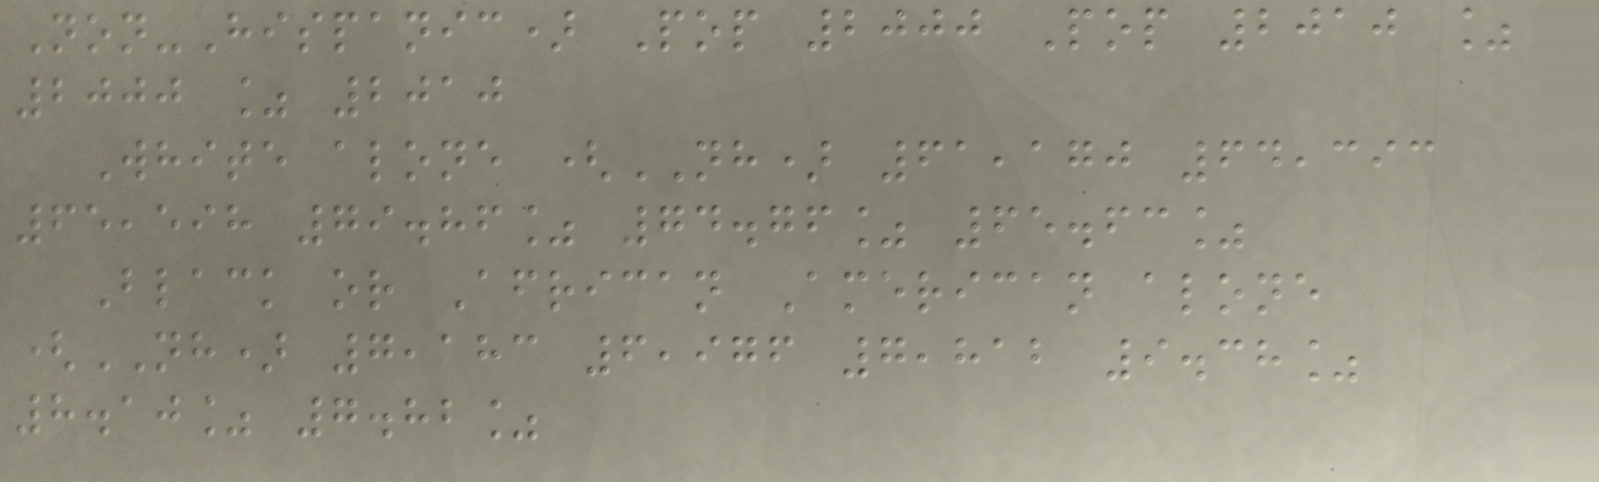Non-Hispanic) Pop 2000 Pop 2010 %
2000 % 2010
White alone (NH) 61,170 64,393
65,598 79.86% 74.76% 65.63%
Black or African American alone
(NH) 7,183 6,976 7,812 9.38%
8.10% 7.82%
